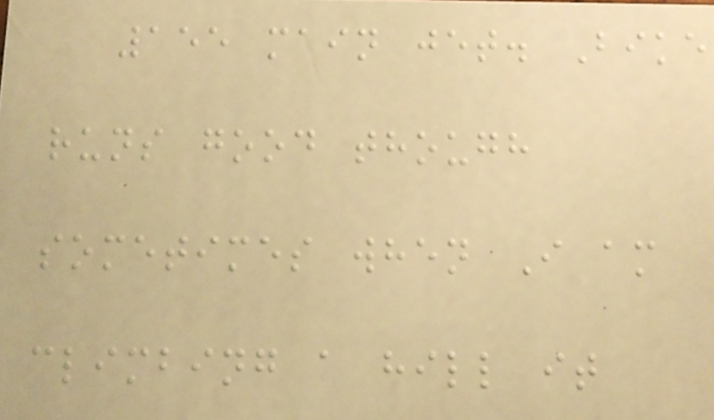155 main jet. Bike
runs good though
sometimes when I am
climbing a hill it
